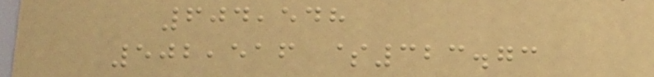604,548
502,516 $323.73
